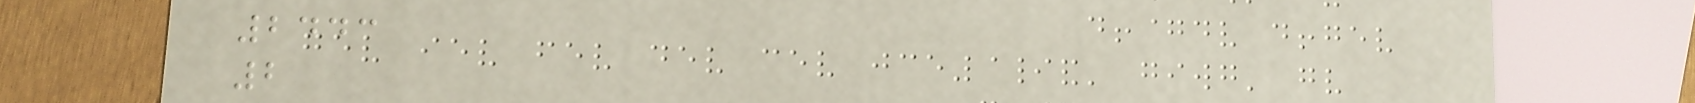2443
2
